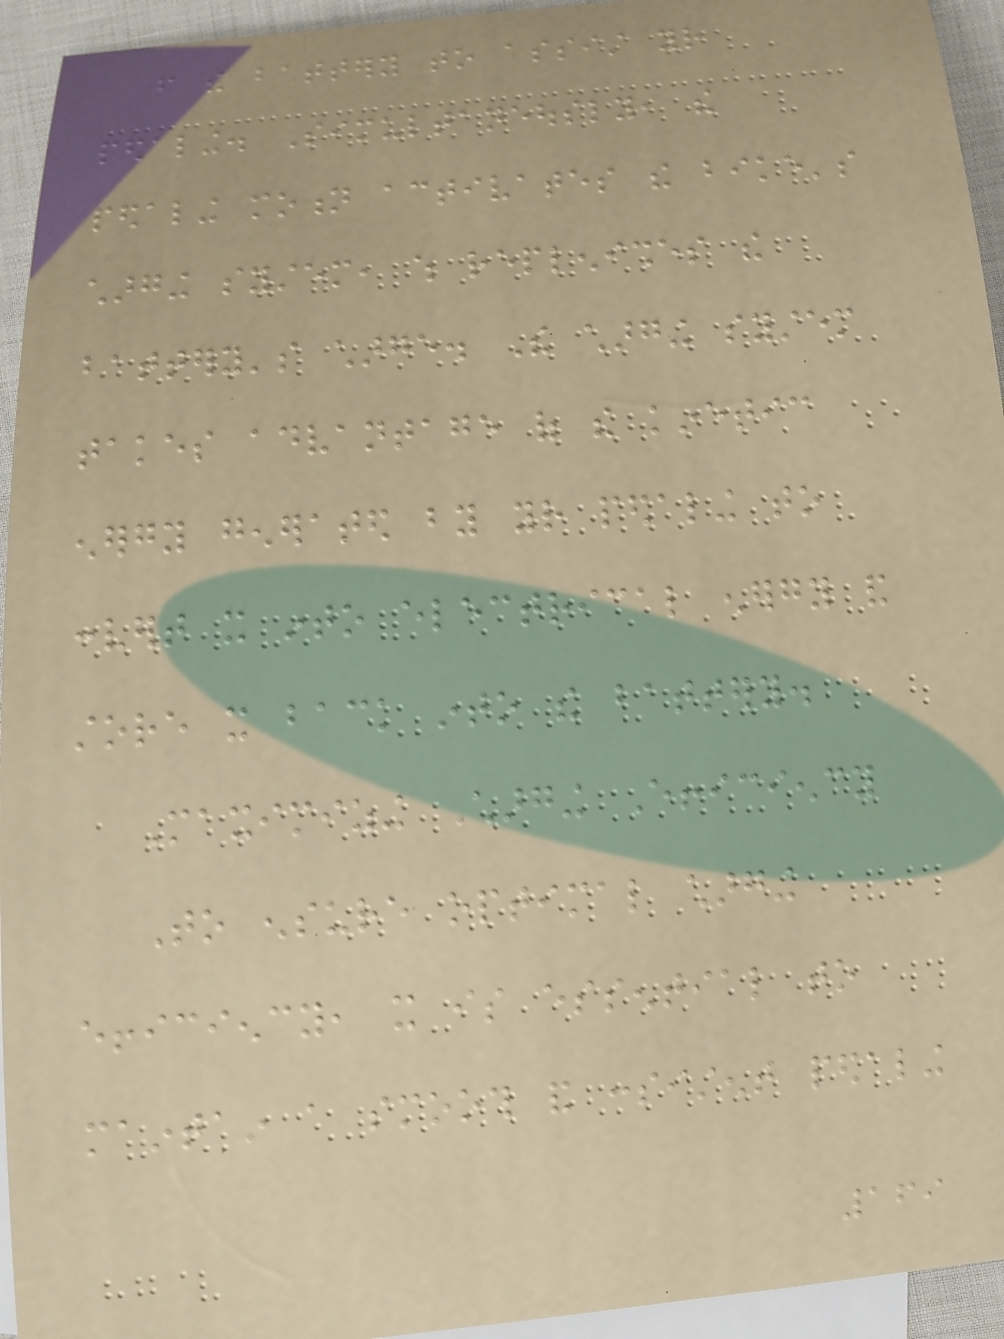from the battery to assist your
pedaling. Simultaneously, the
pedaling motion activates the bike's
charging system, which replenishes the
battery's charge. The charging system
takes advantage of the kinetic
energy generated by your pedaling to
convert it into electrical energy and
store it back into the battery.
Maximizing Charging Efficiency
To ensure optimal charging
efficiency, it is essential to
maintain a smooth and consistent pedaling
169
